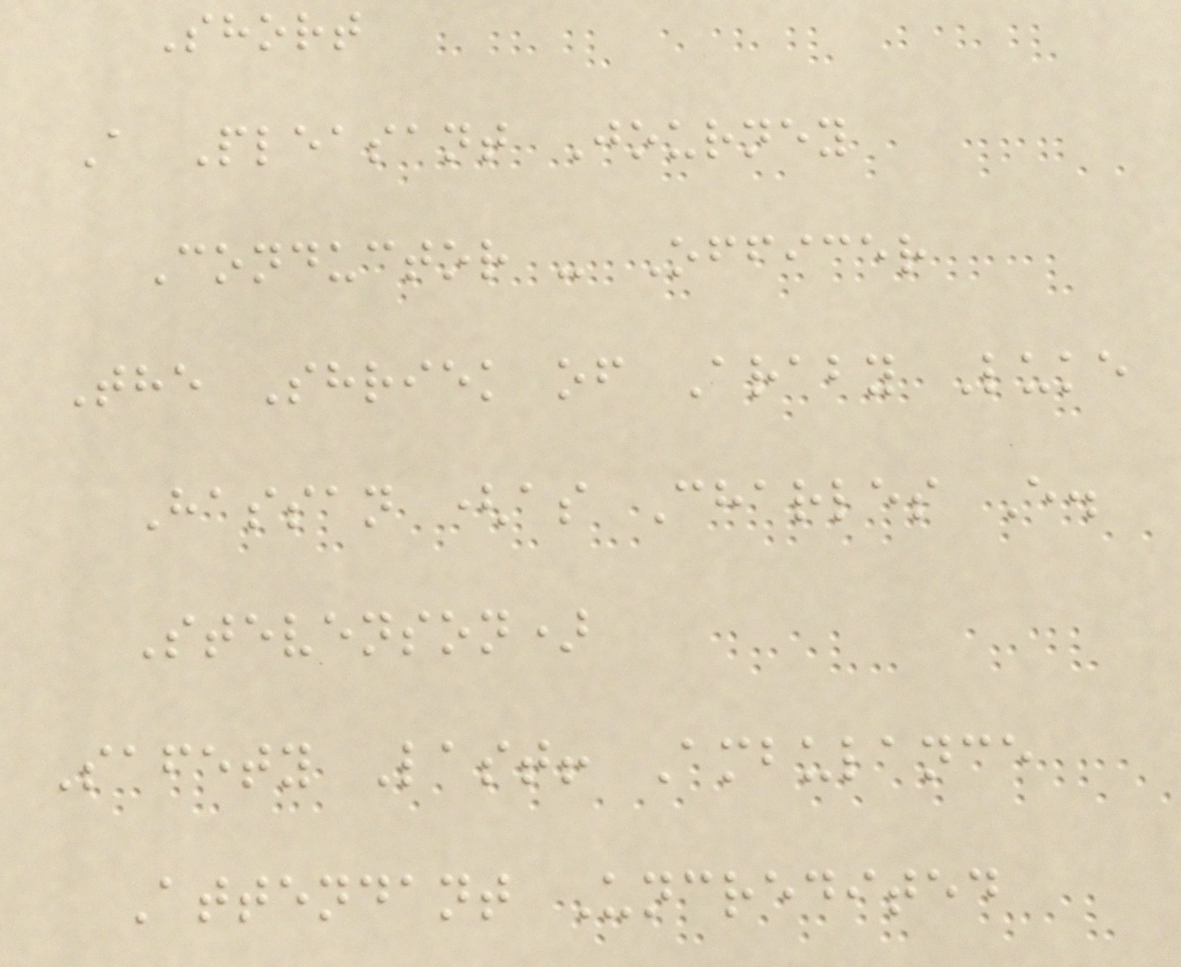Short
A Pleasant Journey
Conductor - Officer
The Shriek of Araby Luke
Hassan (as Charles E.
Stevenson)
Safety Last! Ambulance
Attendant Uncredited
